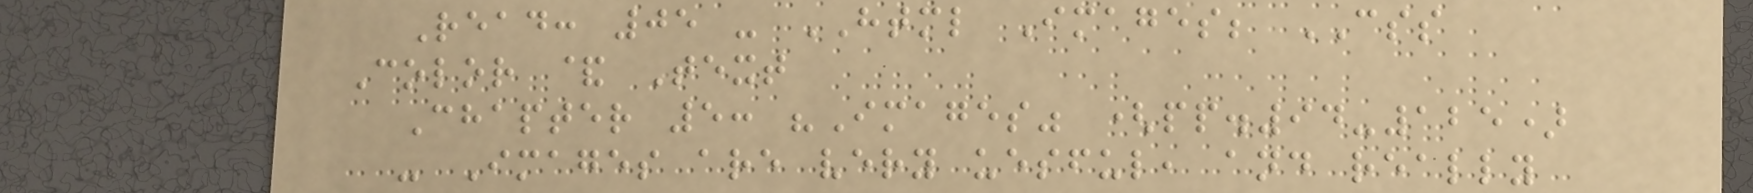Read: 05 - HTML Images; CSS
Color & Text
Chapter 5: "Images" (pp.94-125)
- Images are very uesful, and really
